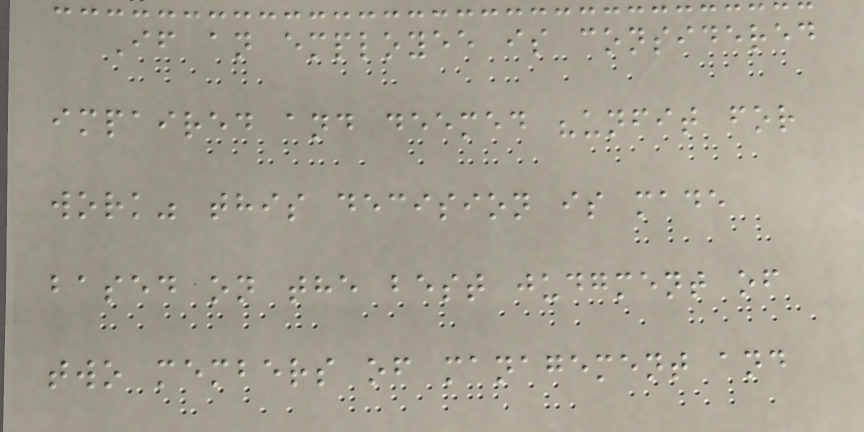If an employee is considered
impaired and deemed "unfit for
work" this decision is made
based on the best judgment of
two members of management and
